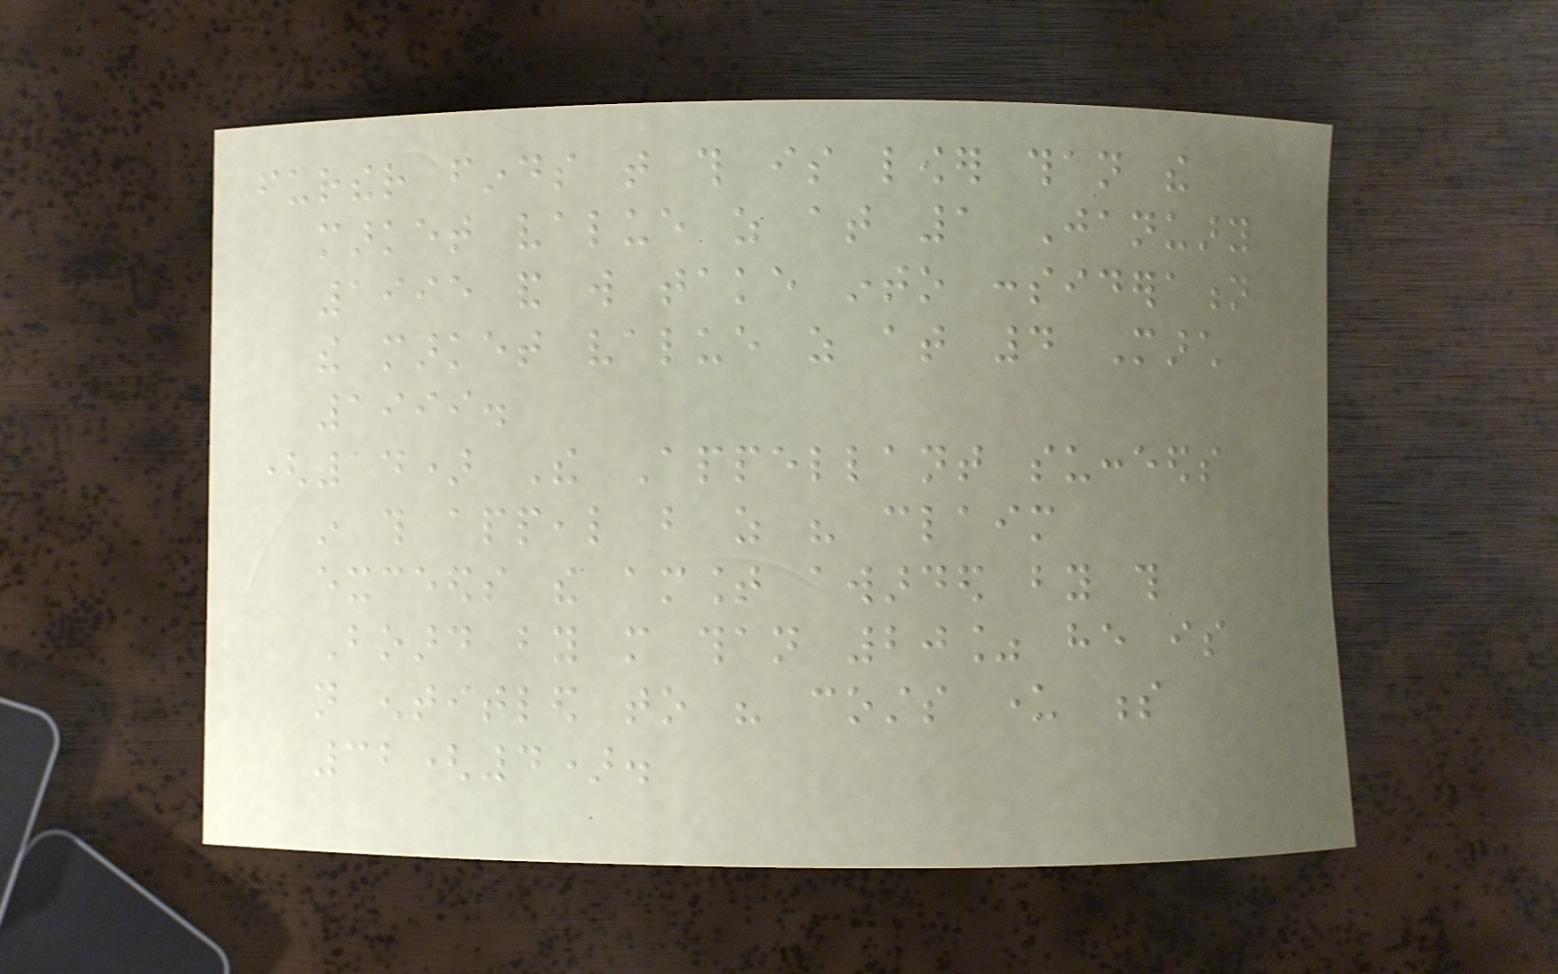further finds that this is lower than the
market value as at 1 January
1995 and will take into consideration
the market value as at 4 March
1999.
(14) The Appellant succeeds
in this appeal but as his claim
exceeds the amount awarded by this
Board by more than 20% he is
not entitled to his costs under s
32(4).
